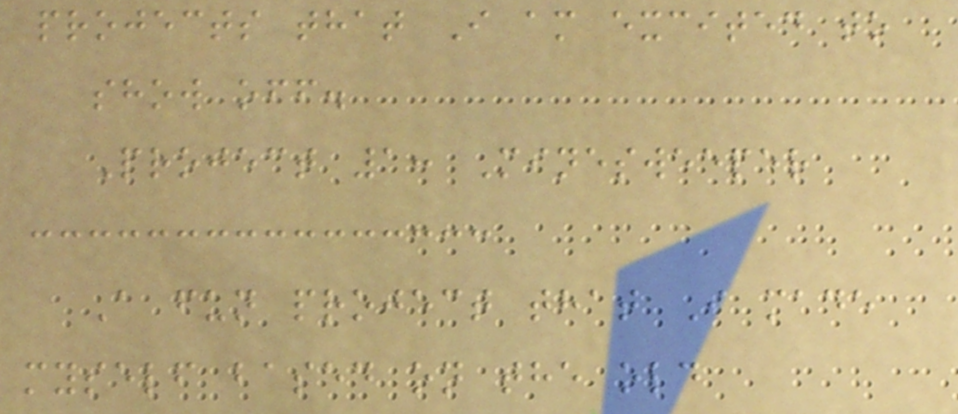projects that I am excited to
show off.
Project 1: Minesweeper
A fun project that I made
myself based on the old
